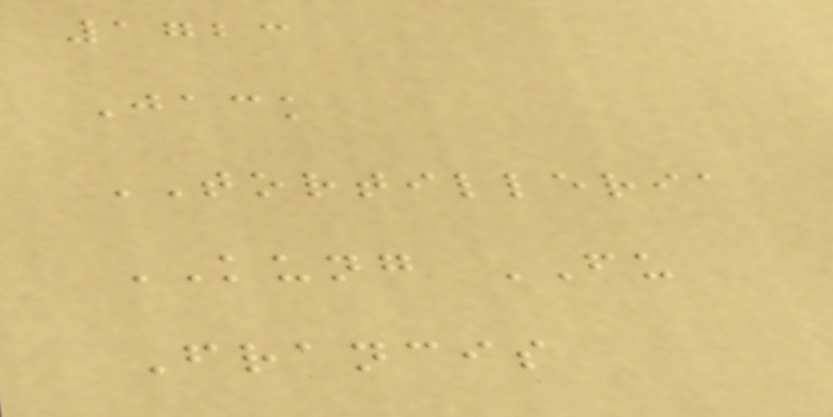1723
Jack
TORTILLERIA
KUNG FU
Francis
